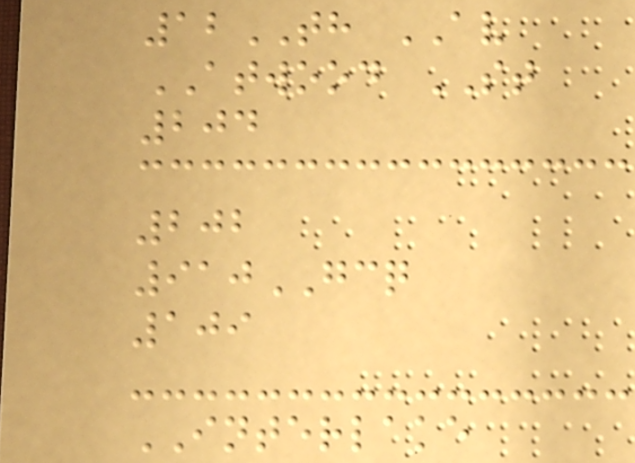12TH AV
ATWOOD ST
204
202
910GCQ
109
INTERLAKE
